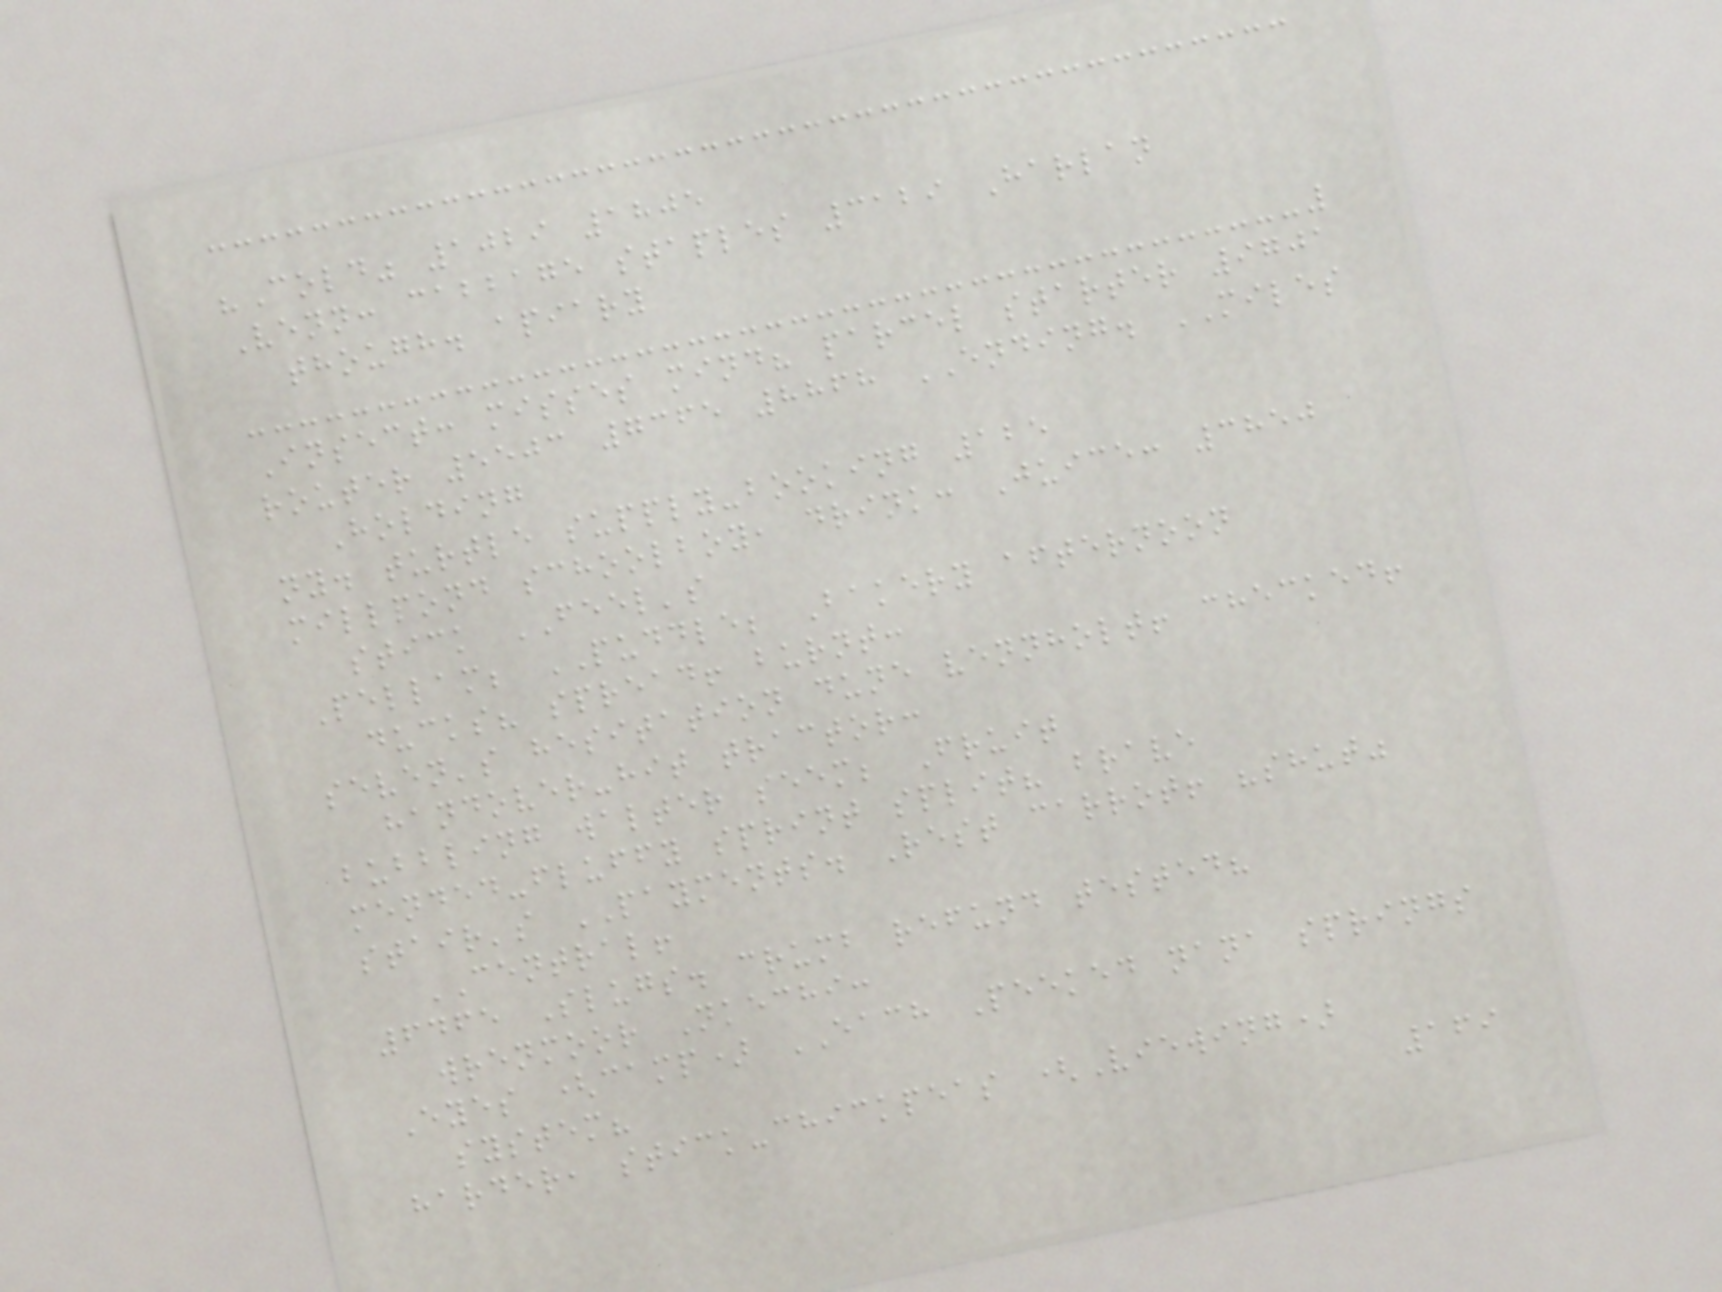"Cold" 1029 1805
Venn: cabbage staples 3129 Harlan
though. apiary
Insect: misses mind? parcel starter 9701
router 5503 7365 8868 ENDING. MILES
Holding
ny. turtle supply-booking 125
millpond schoolboy, drink: Juice: 3850
stick FEEL's
Pellam; PUDDLE; Bakery afternoon
ducks? spread! burnt:
seven's hesitation dune vennholt! checked!
handover-hit tractor:
bubbling walter seem; Fruit
mended-fluffy sprint split? brave
stair's PAYMENTS. Rest carrot! "shut"
CENTRAL!
6465 Slugs. crumb refund tested?
wrenmoor Nkechi:
Eyes (camp) EACH Peeked nana springs
system?
harder, stick-chickpeas (Viewing)
169
